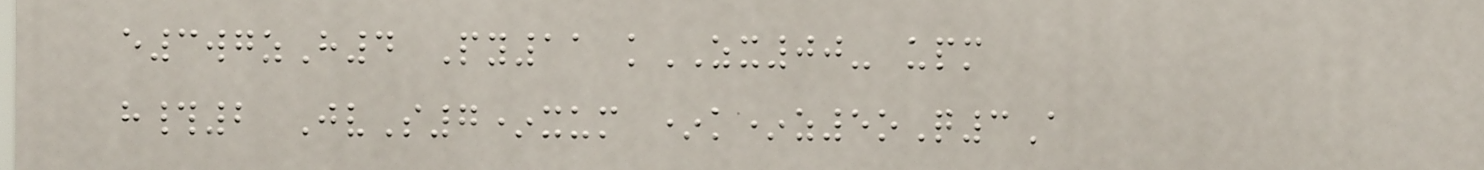e3wgzH4 Py11 kZX00- upm
h#2 JvS7*xum *k*z5oQ3A
